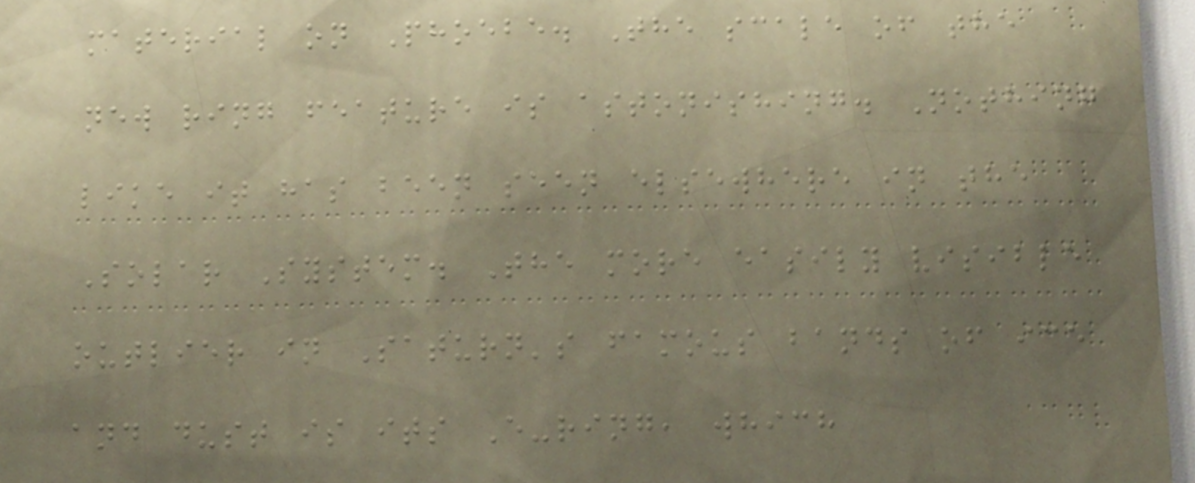material on Phoebe. The scale of the
new ring feature is astonishing. Nothing
like it has been seen elsewhere in the
Solar System. The more easily visible
outlier in Saturn's famous bands of ice
and dust is its E-ring, which
